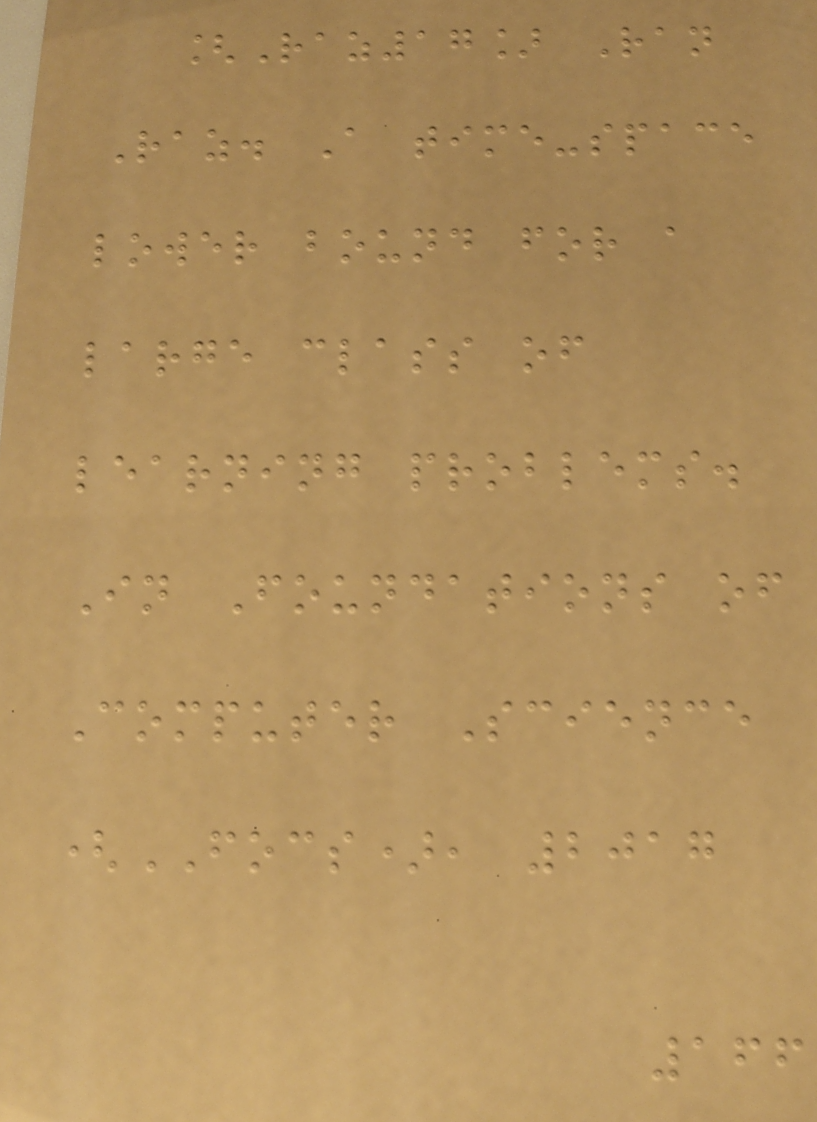[Raz17] Ran
Raz. A time-space
lower bound for a
large class of
learning problems.
In Foundations of
Computer Science
(FOCS), 2017
166
